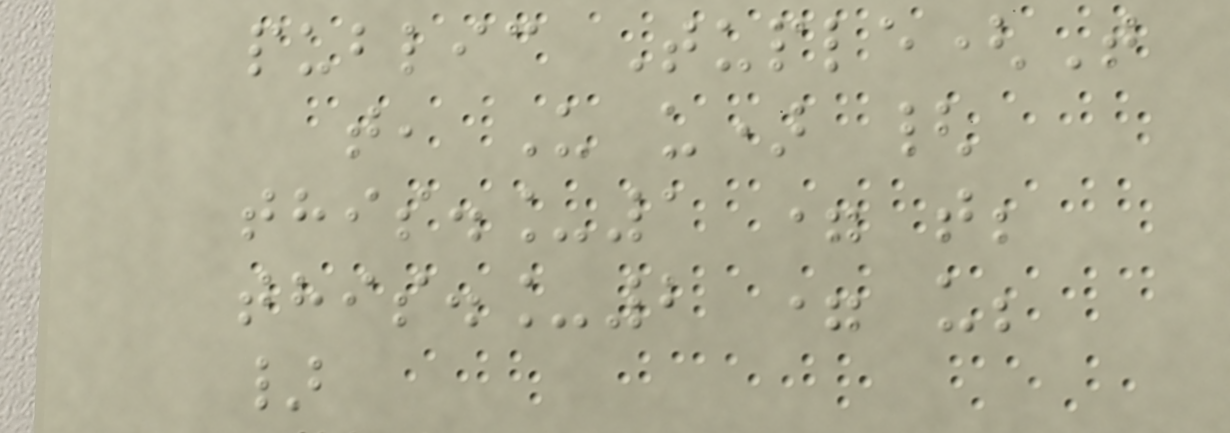public Tuple(T
t, U u) {
this._1 = t;
this._2 = u;
}
